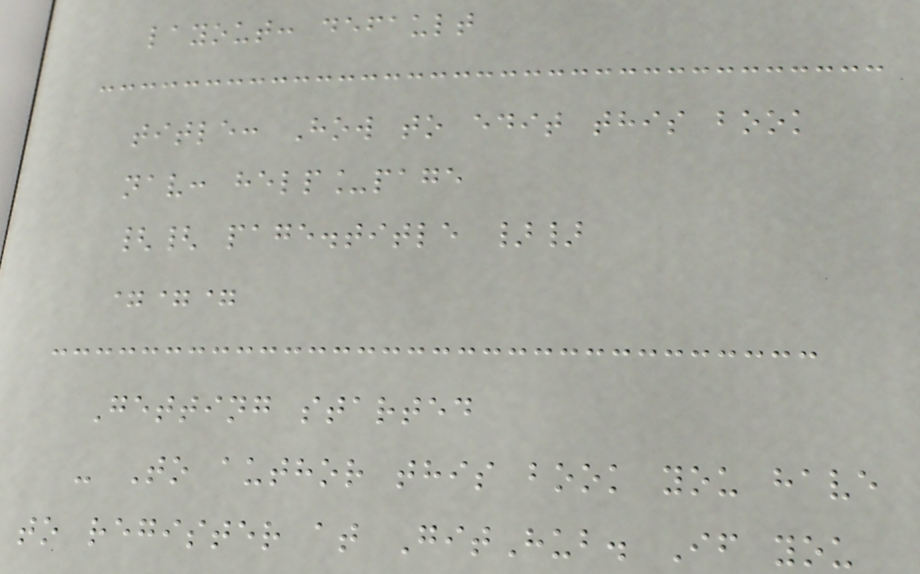layout: default
title: How to edit this book
nav: help_page
{{ page.title }}
===
Getting started
- To author this book you have
to register at GitHub. If you
